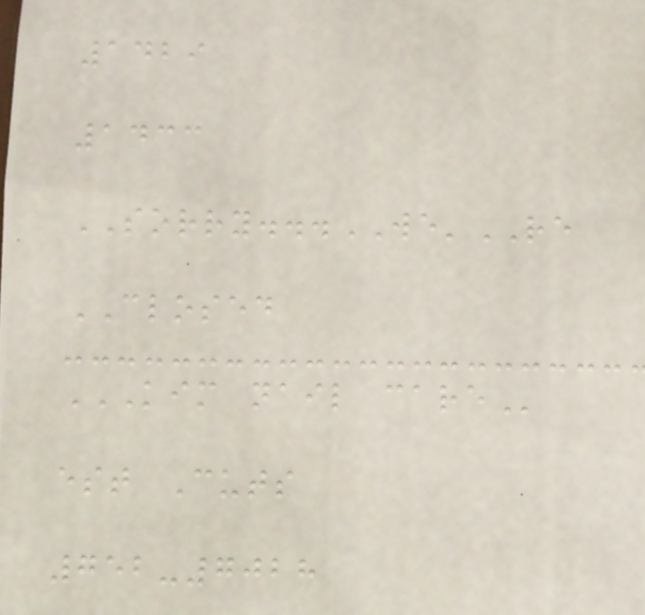1429
1433
SORRY...WE'RE
CLOSED
KIM NAIL CARE
est Cuts
752-7028
